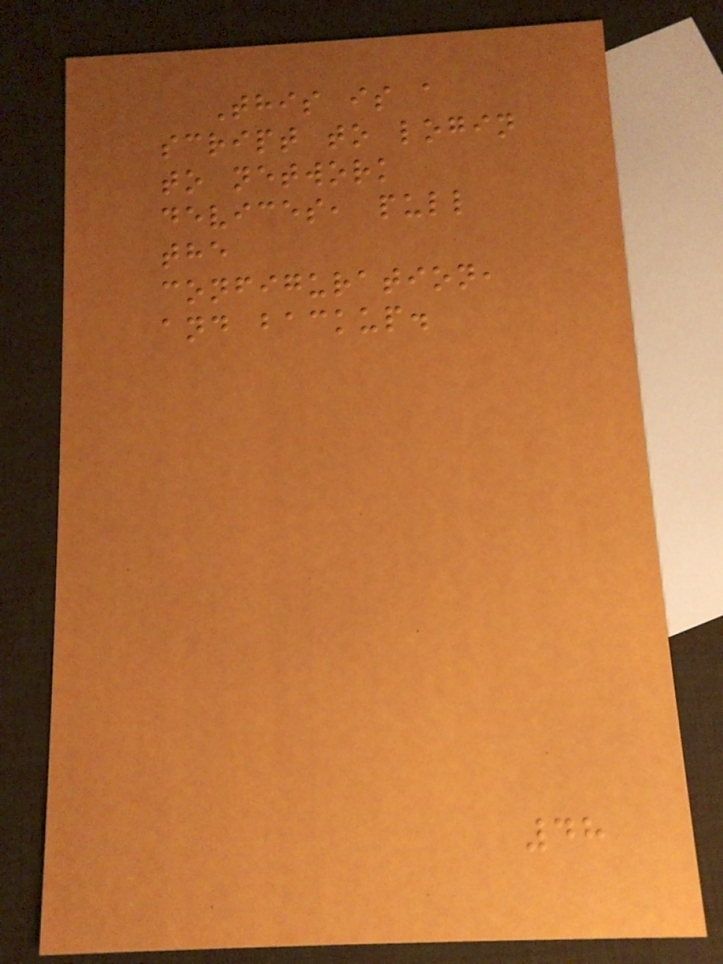This is a
script to login
to network
devices, pull
the
configuration,
and backup.
48
